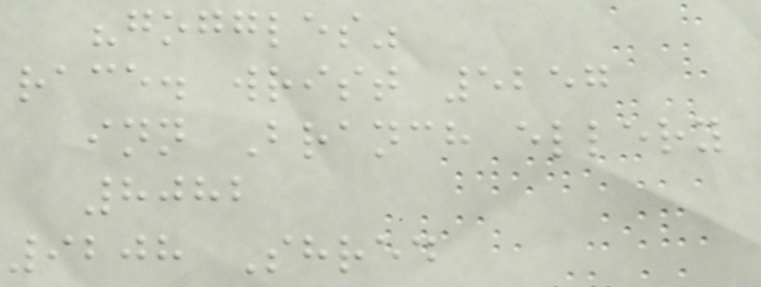"goggles"
race. wrist 5257
inn Branch ellery
8082
9208 Shred
